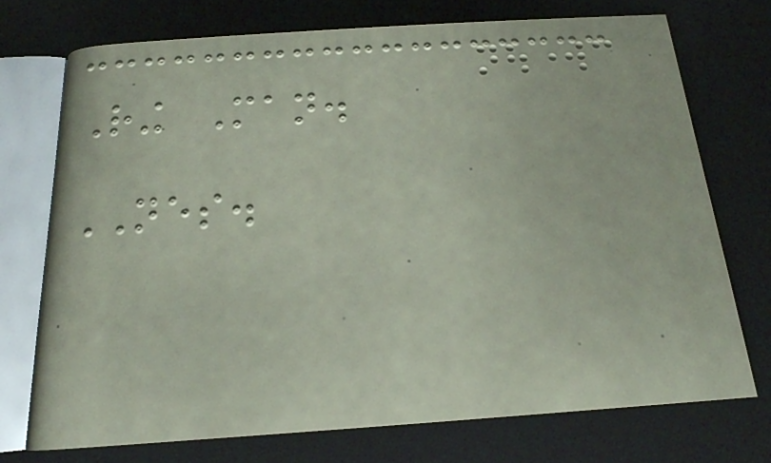Ring Man.
NES.
